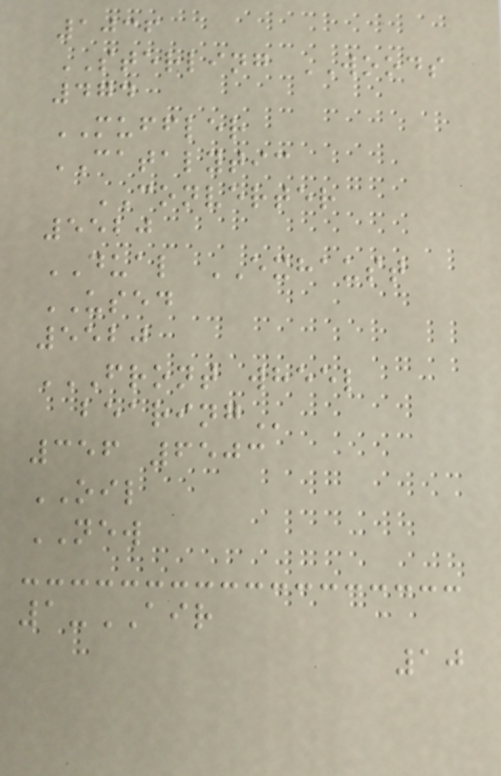1036
STERLING WOODS
474
MUFFLER
CATALYTIC
CONVERTER
5520
DUAL EXHAUST
USED
5520
FRONT WHEEL
BEARING
356 6503
OIL
NEW
1-AIR
10
